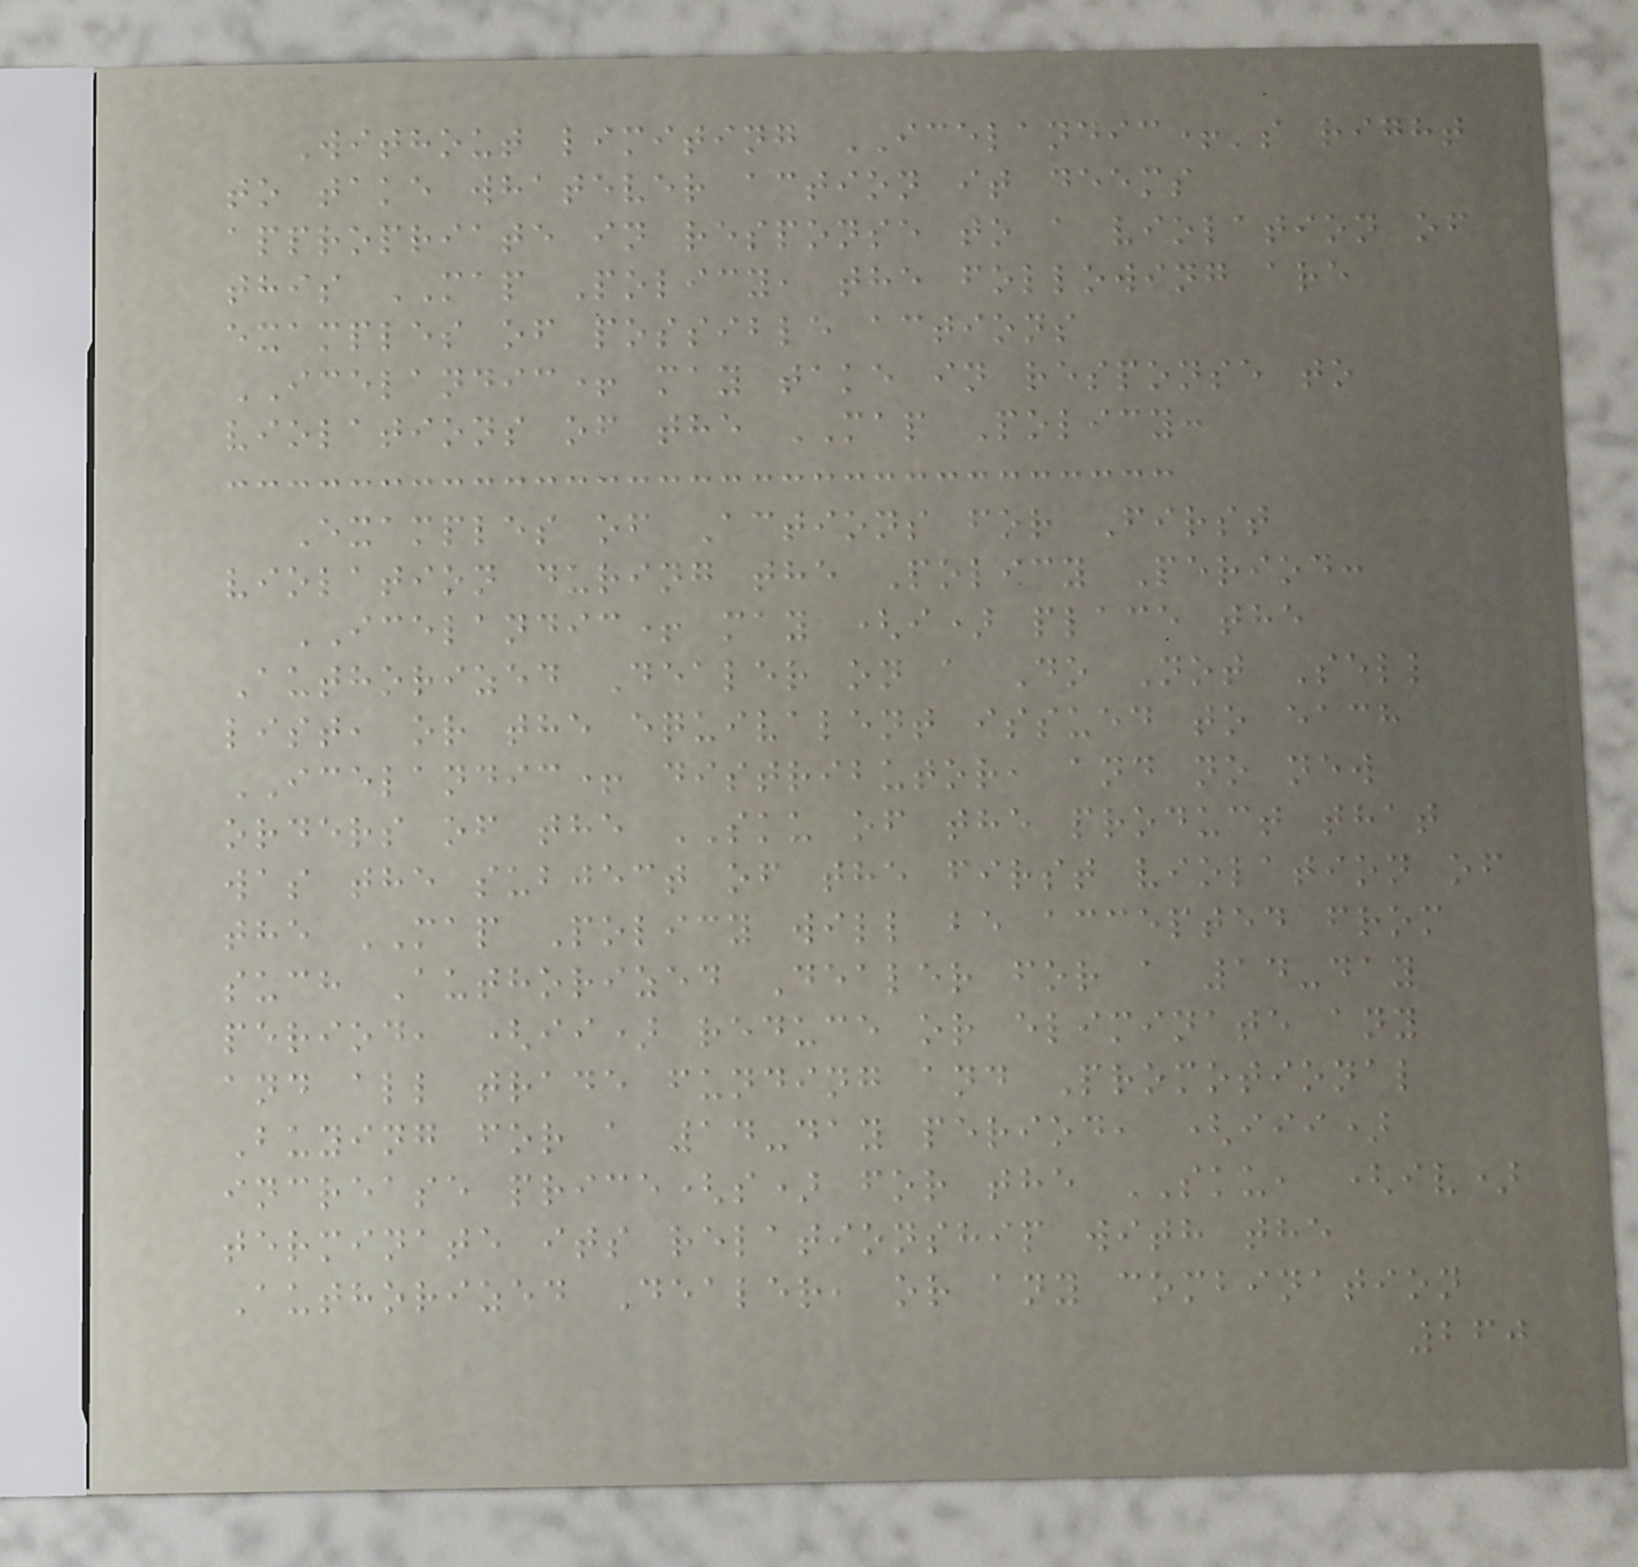Without limiting ICELANDIC+'s right
to take whatever action it deems
appropriate in response to a violation of
this MAP Policy, the following are
examples of possible actions
ICELANDIC+ may take in response to
violations of the MAP Policy:
Examples of Actions for First
violation during the Policy Period:
ICELANDIC+ may (i) place the
Authorized Dealer on a Do Not Sell
list, or the equivalent issued to each
ICELANDIC+ distributor, and no new
orders of the SKU of the product that
was the subject of the first violation of
the MAP Policy will be accepted from
such Authorized Dealer for a 14-day
period, (ii) reduce or eliminate any
and all trade funding and Promotional
Buying for a 14-day period, (iii)
increase price(s) for the SKU, (iv)
terminate its relationship with the
Authorized Dealer, or any combination
260
